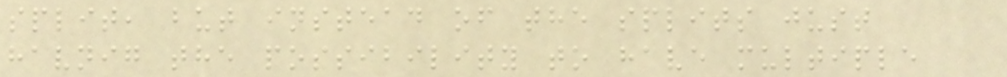split, but instead of the splits just
havnig the possibility to have multiple
